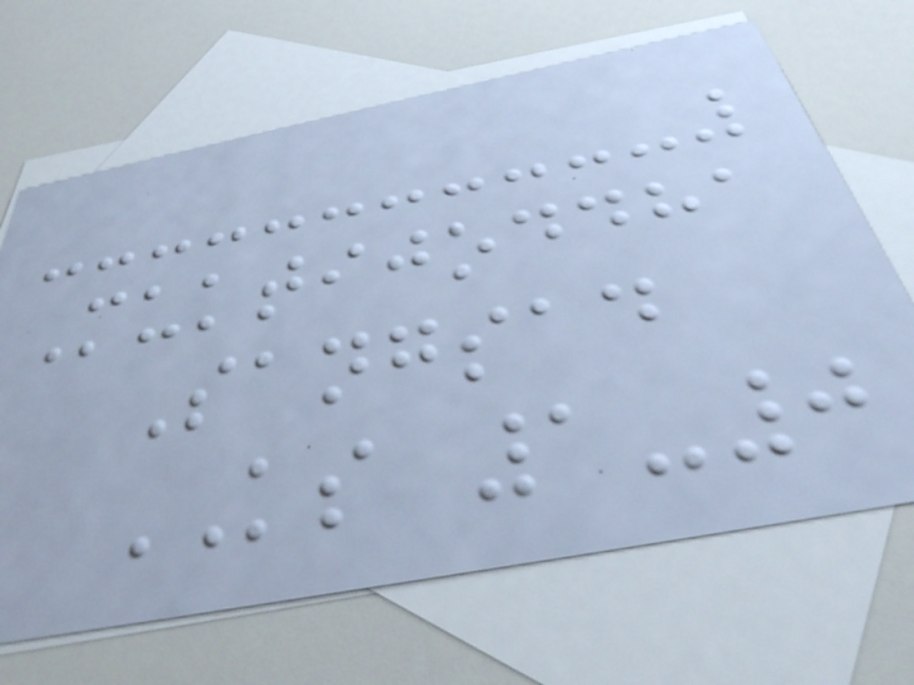Muktijoddha
Sangsad
KS 1-0
